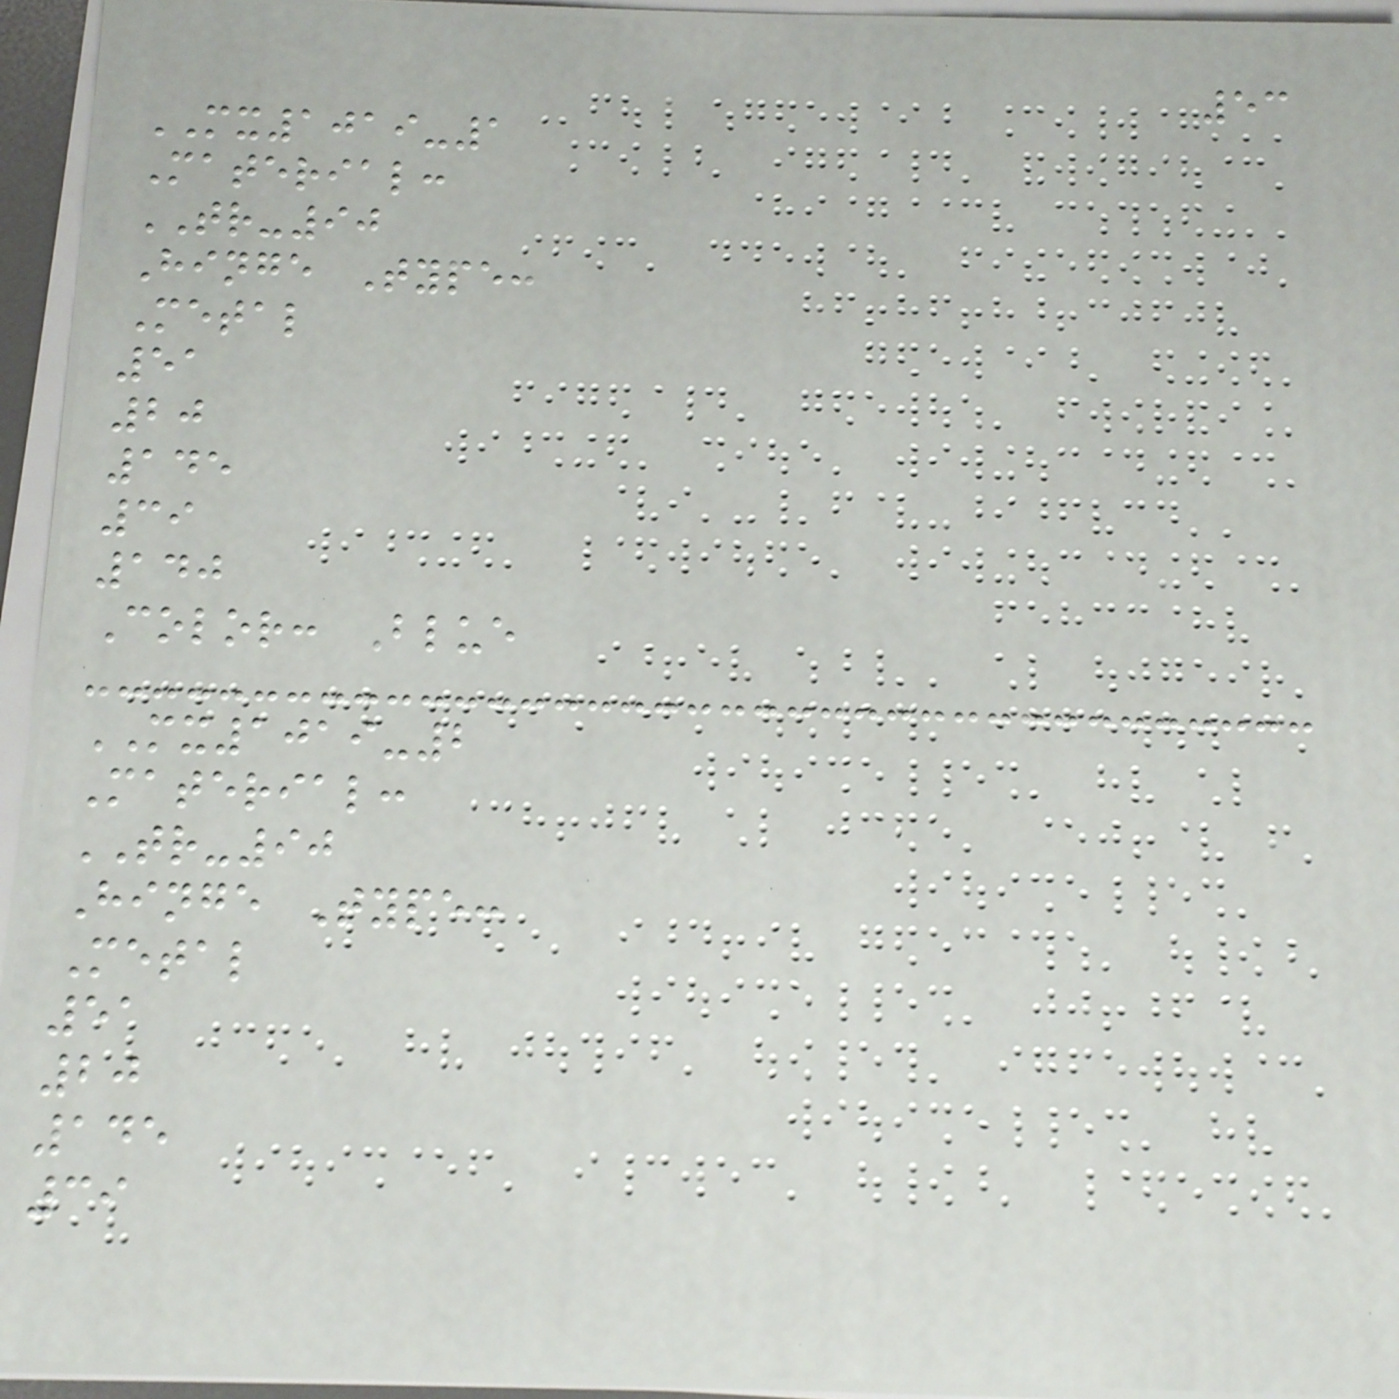53
MX1019-1
Material:
TR-90
Hinge Type:
Metal
51
20
145
39
140
Color: Blue
MX1019-2
Material:
TR-90
Hinge Type:
Metal
51
20
145
39
